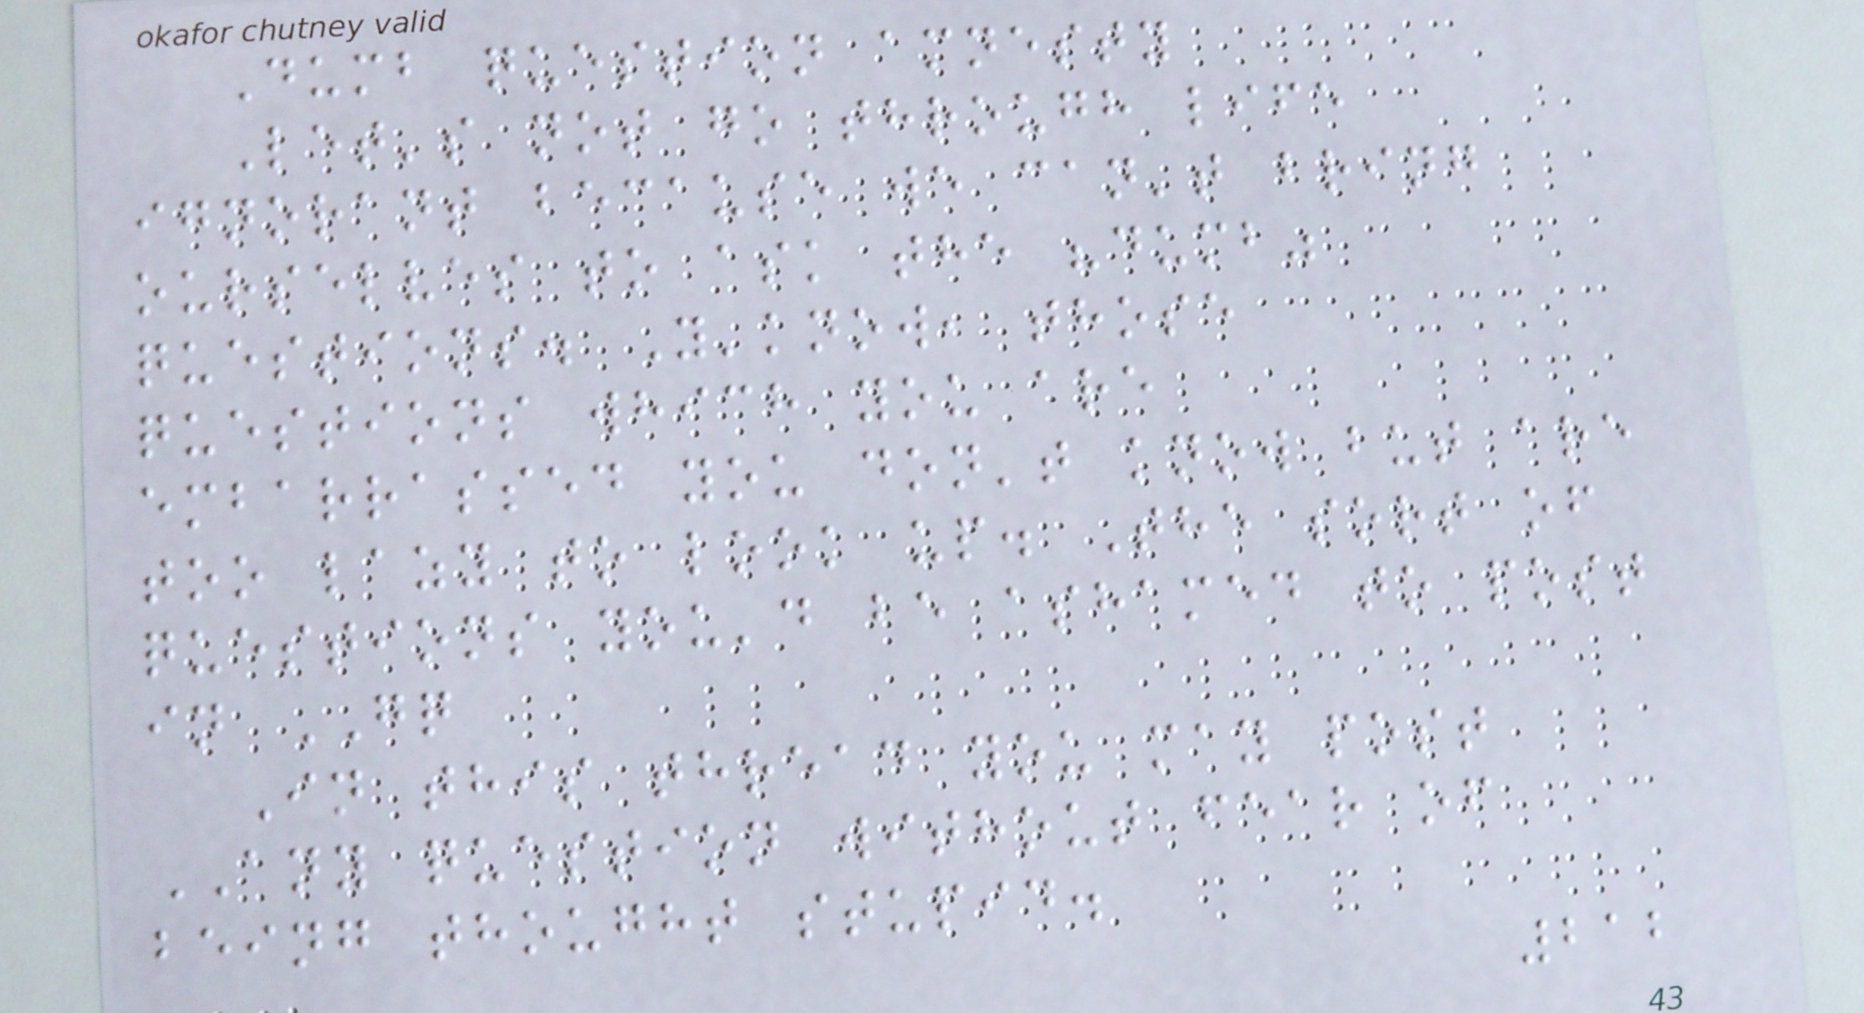Dumb question amnesty
Let's not go through life
ignorant because we can't bring
ourselves to ask the "dumb"
questions. Y'know, those
questions which you are
embarrassed you don't know but are
too lazy to look up. The sort of
questions you'd be ashamed to post
in GQ
In this thread you may post
ANY question without fear of
being thought stupid.
212
